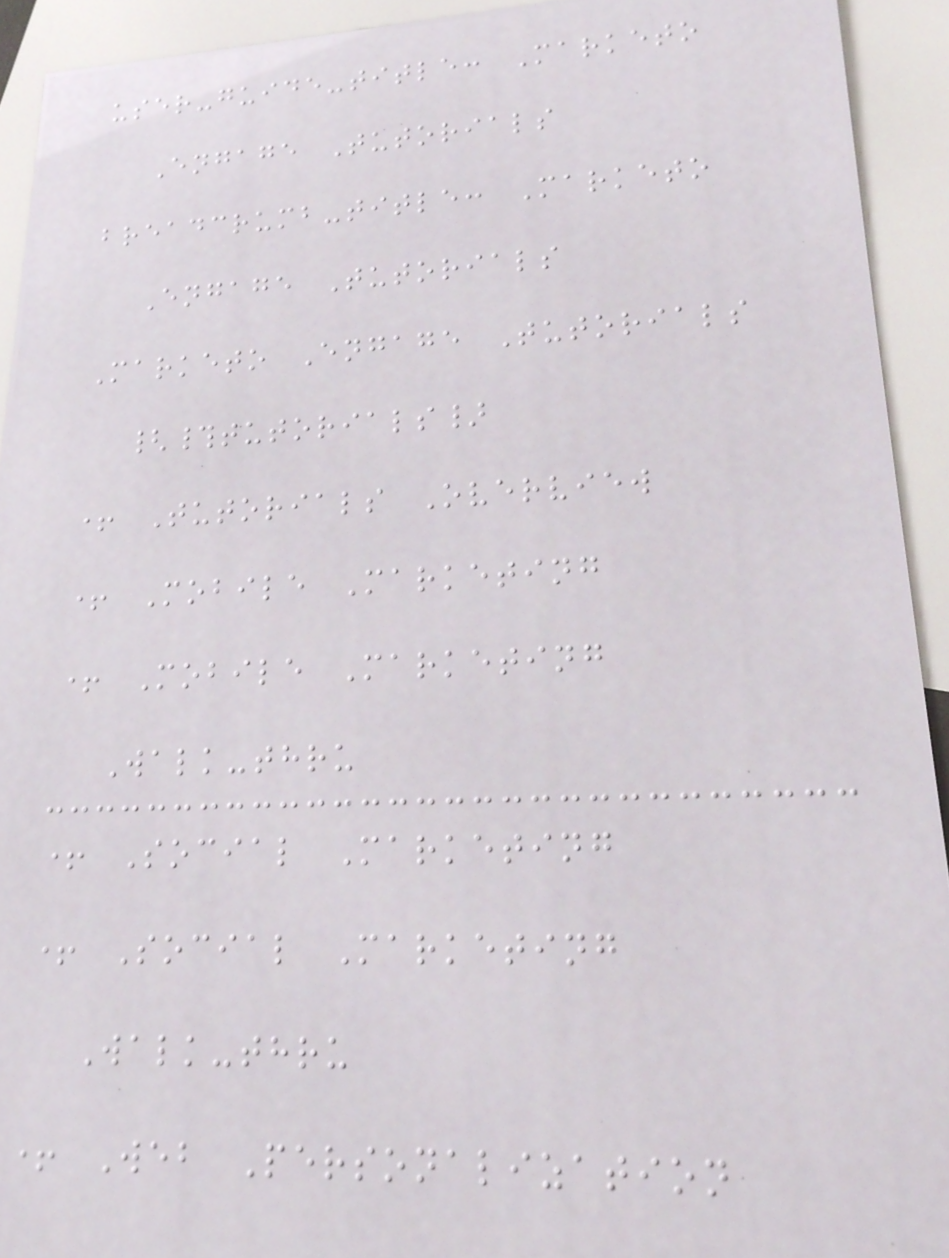user-guide-title: Marketo
Engage Tutorials
breadcrumb-title: Marketo
Engage Tutorials
Marketo Engage Tutorials
{#tutorials}
+ Tutorials Overview
+ Mobile Marketing
+ Mobile Marketing
Walk-thru
+ Social Marketing
+ Social Marketing
Walk-thru
+ Web Personalization
